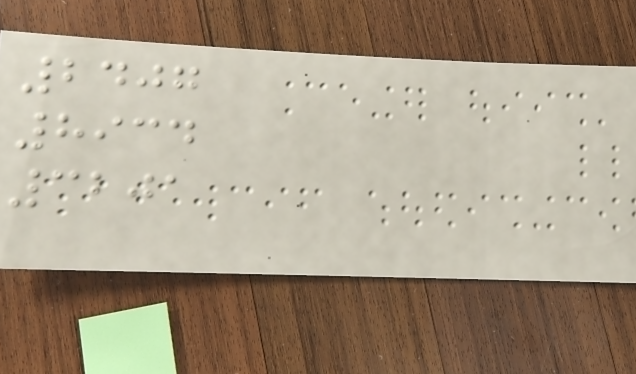2407
8934
3201
